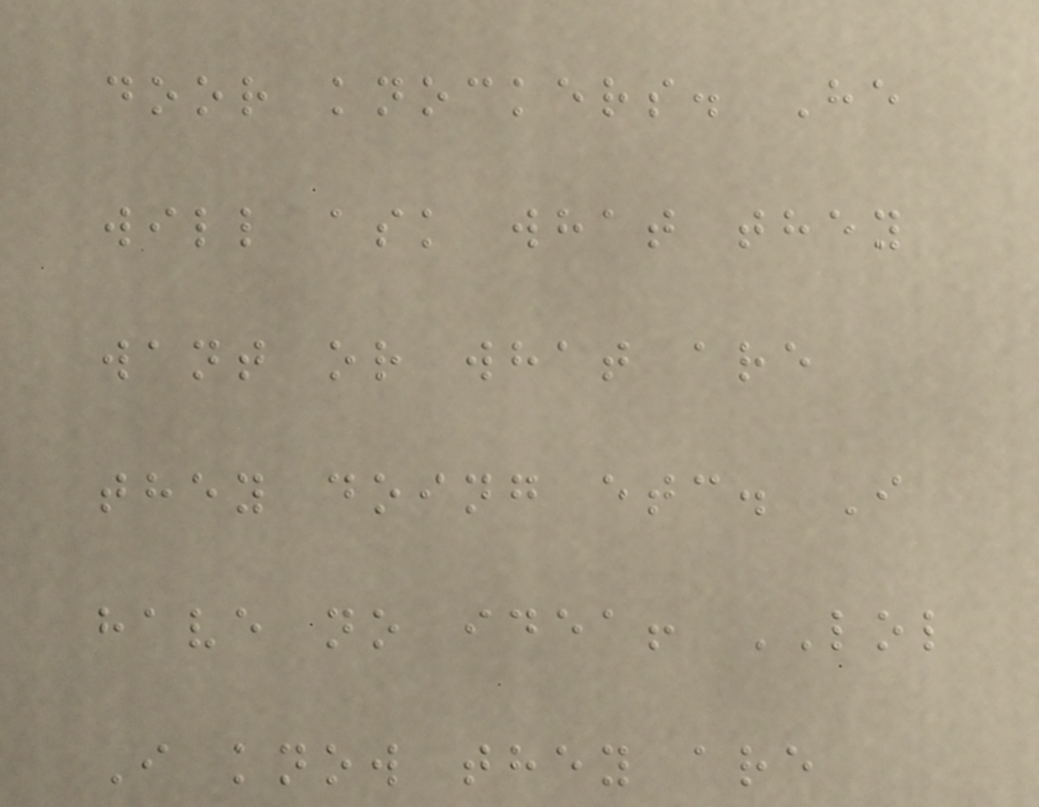door knockers. He
will ask what they
want or what are
they doing etc. I
have no idea! LOL
I know they are
